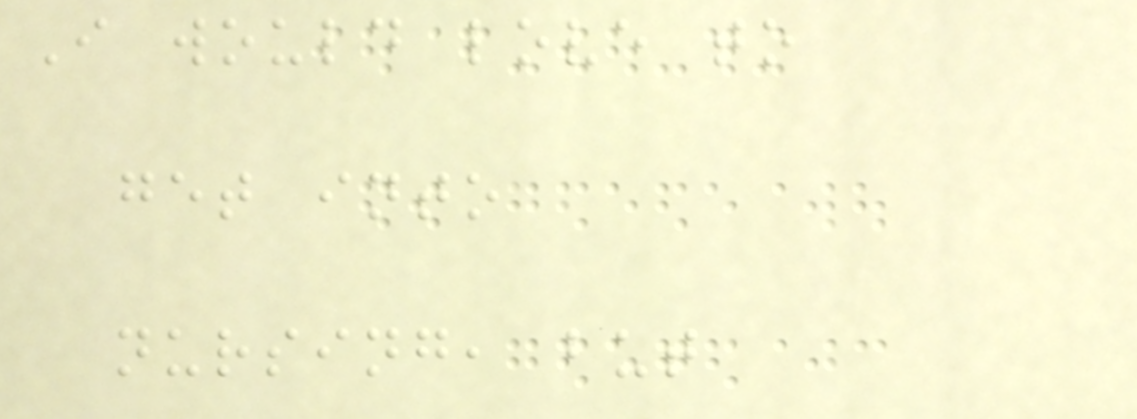I would love to
get into
nursing, but
